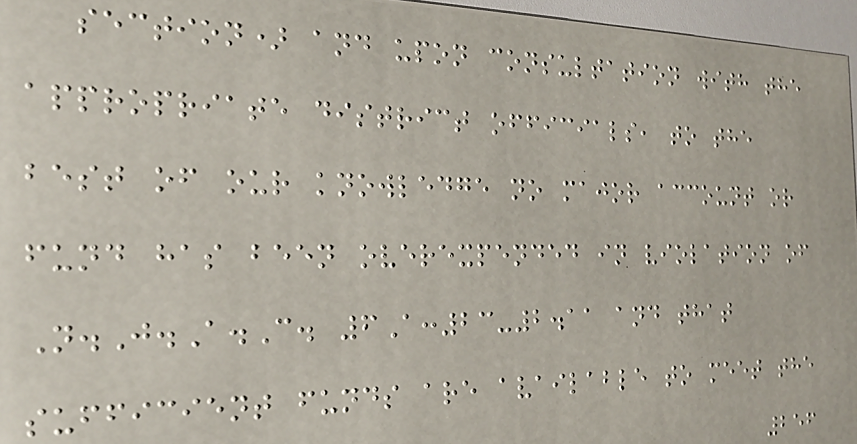section) and upon consultation with the
appropriate district officials, to the
best of our knowledge no major account or
fund has been overexpended in violation of
N.J.A.C. 6A:23-2.11 and that
sufficient funds are available to meet the
256
